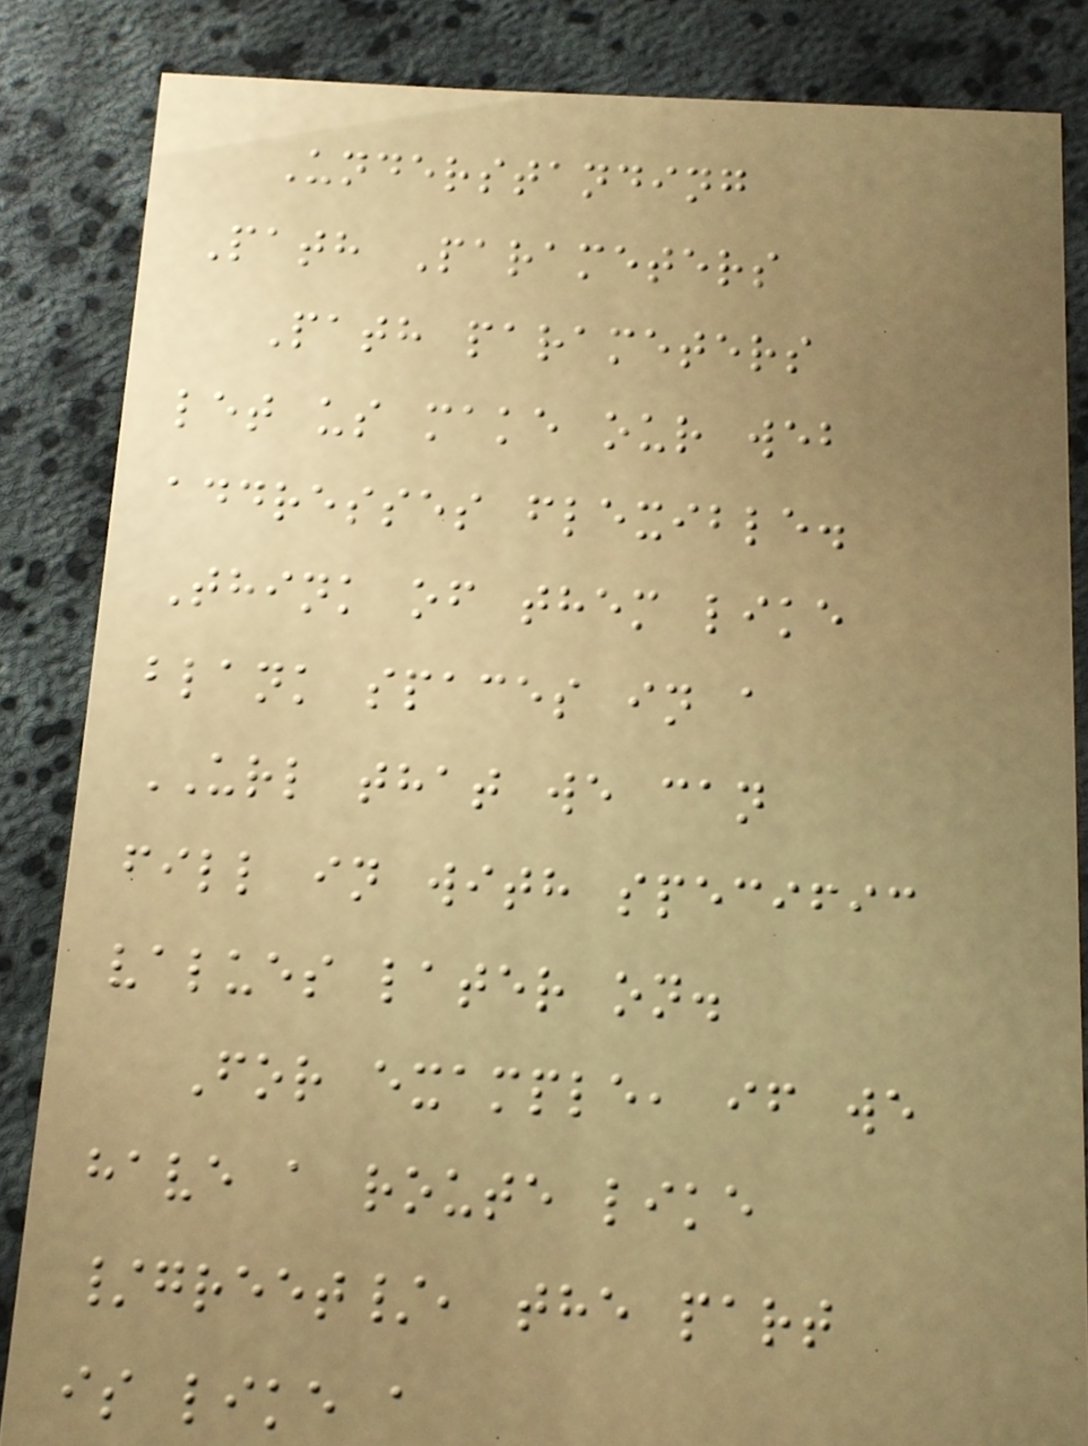Understanding
Path Parameters
Path parameters
let us make our web
addresses flexible.
Think of them like
blank spaces in a
URL that we can
fill in with specific
values later on.
For example, if we
have a route like
/greet/, the part
is like a
